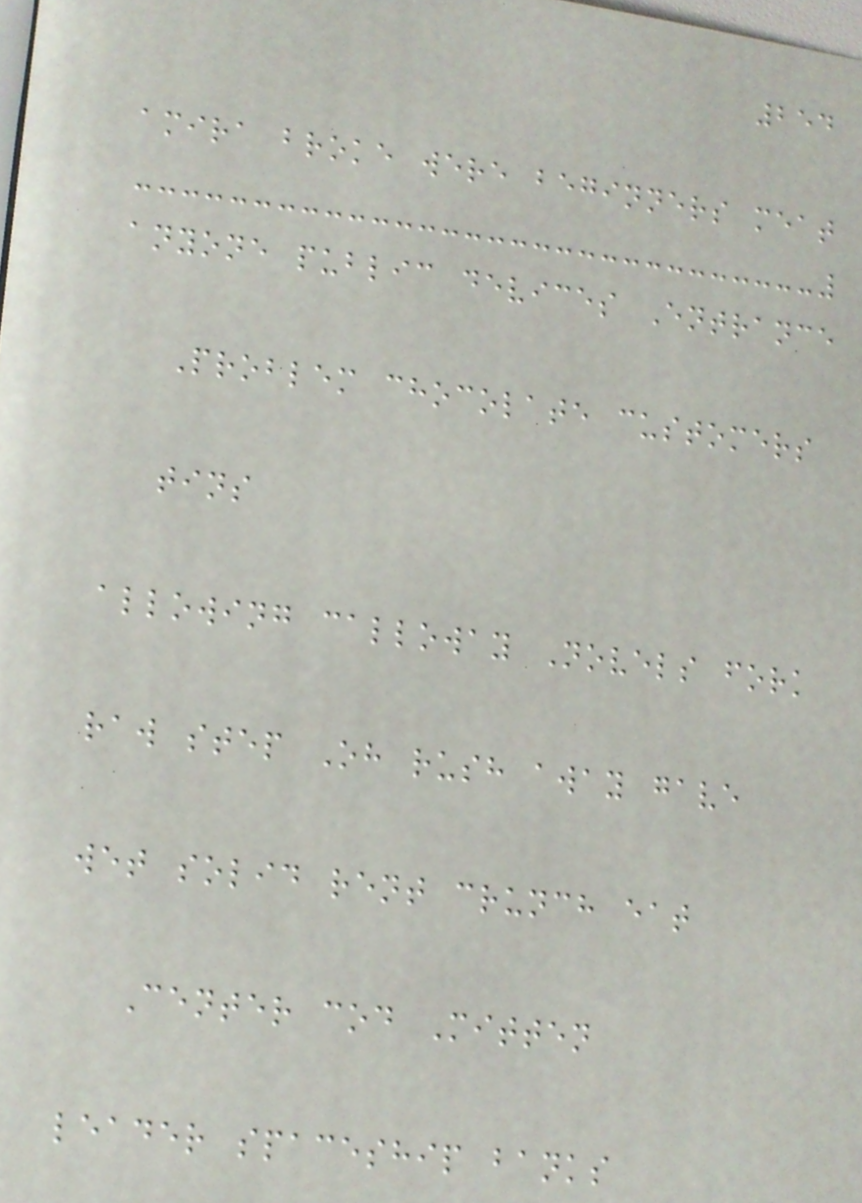254
amira broke were beginners meat
anyone public devices Entrance
Problem chocolate customers
tins
allowing calloway Novels fork
raw step Oh rush away gave
wet solid rent crunch eat
Center cod Mitten
leader spaceship banks
